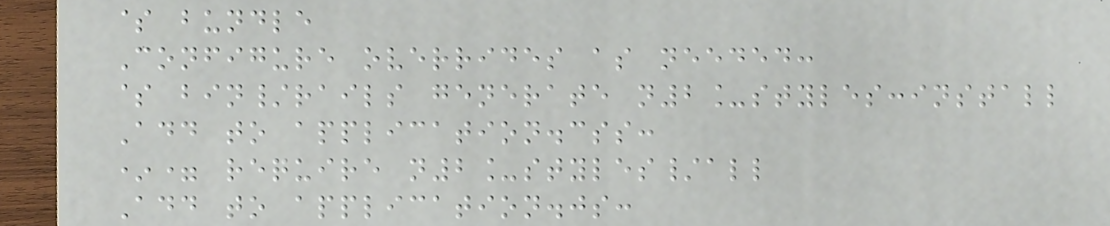$ bundle
Configure overrides as needed:
$ bin/rails generate n2_styles:install
Add to application.css:
*= require n2_styles/all
Add to application.js:
